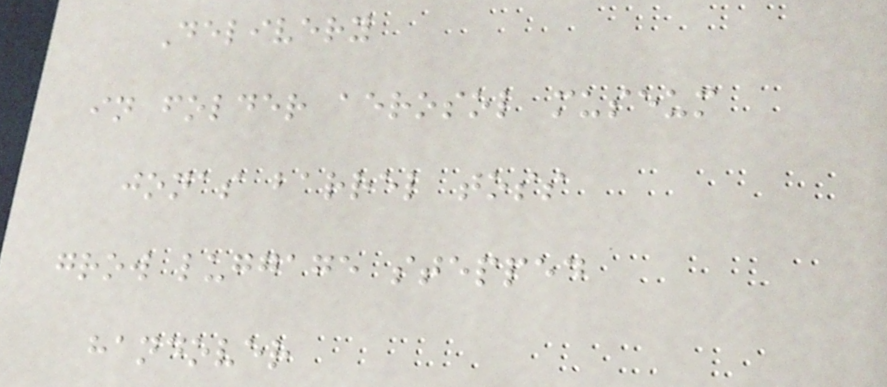Delivery
in folder aerosol museum
jonas barrel toss
grow luggage stepped
handover
